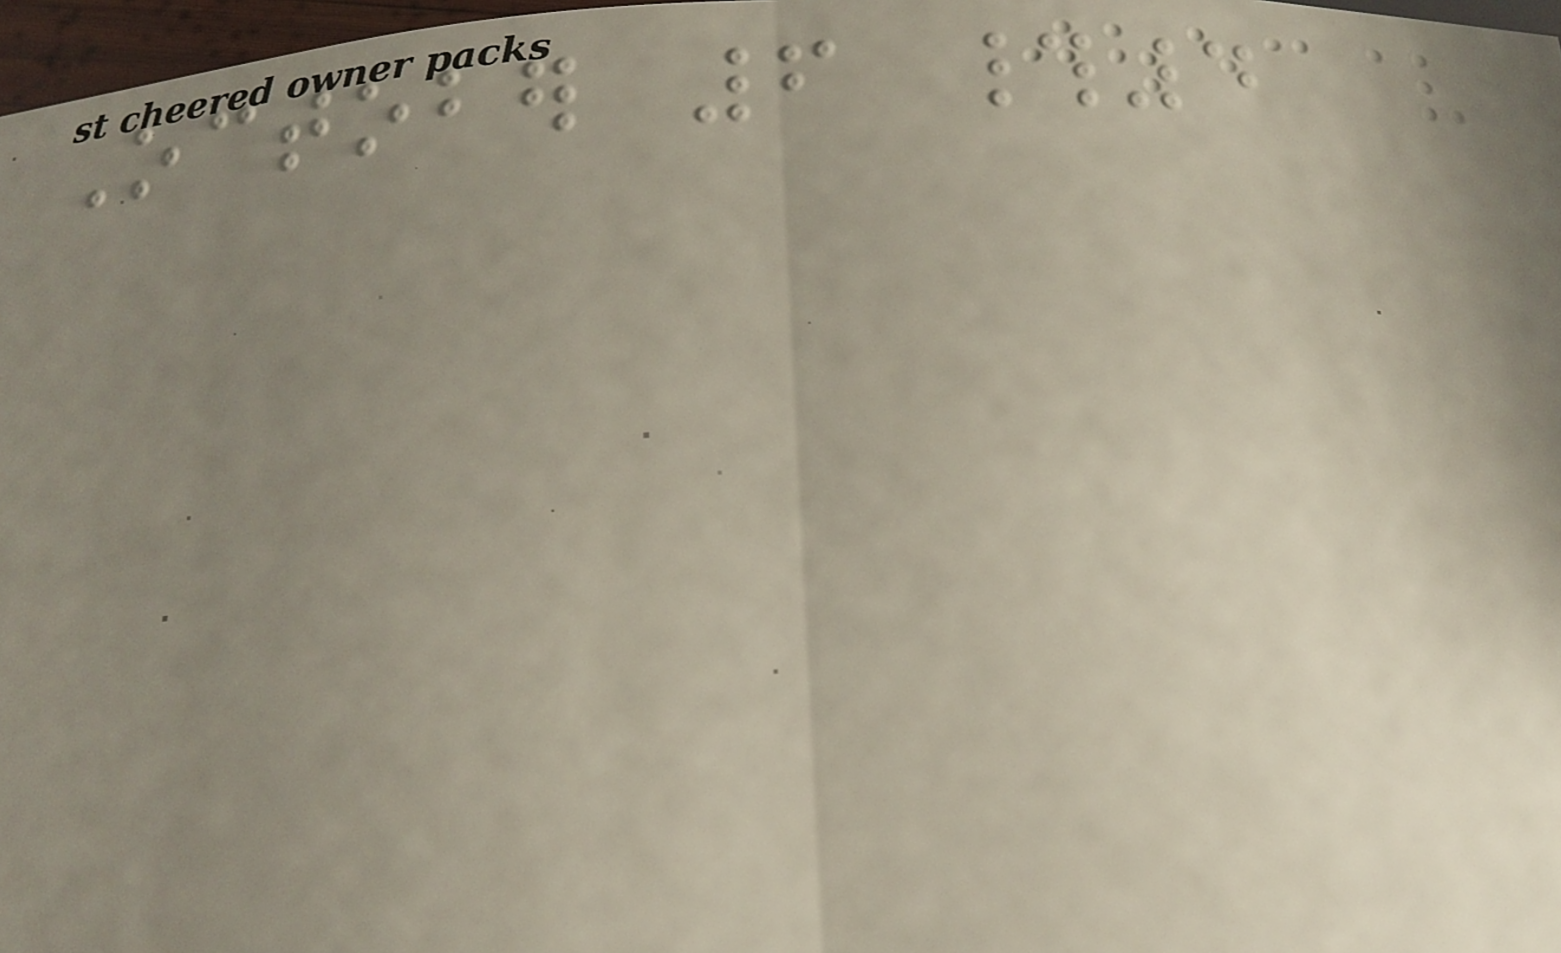October 6 #4
